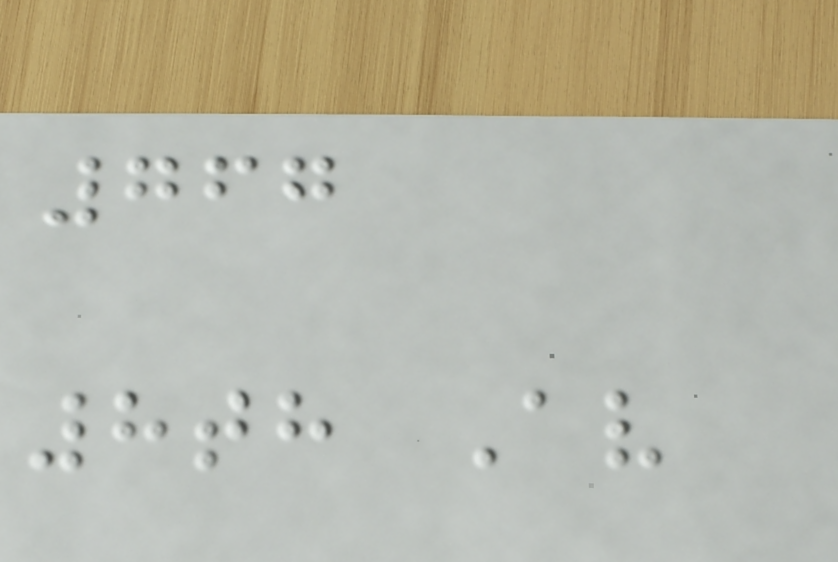767
8th Av
